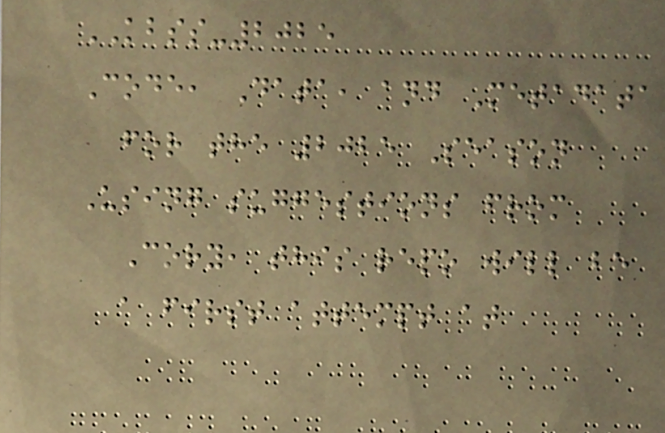KBSS-2025
Code, Data, and Metadata
for the 2025 Season
Using suggestions from
Cory, this repo will be
a first attempt at
